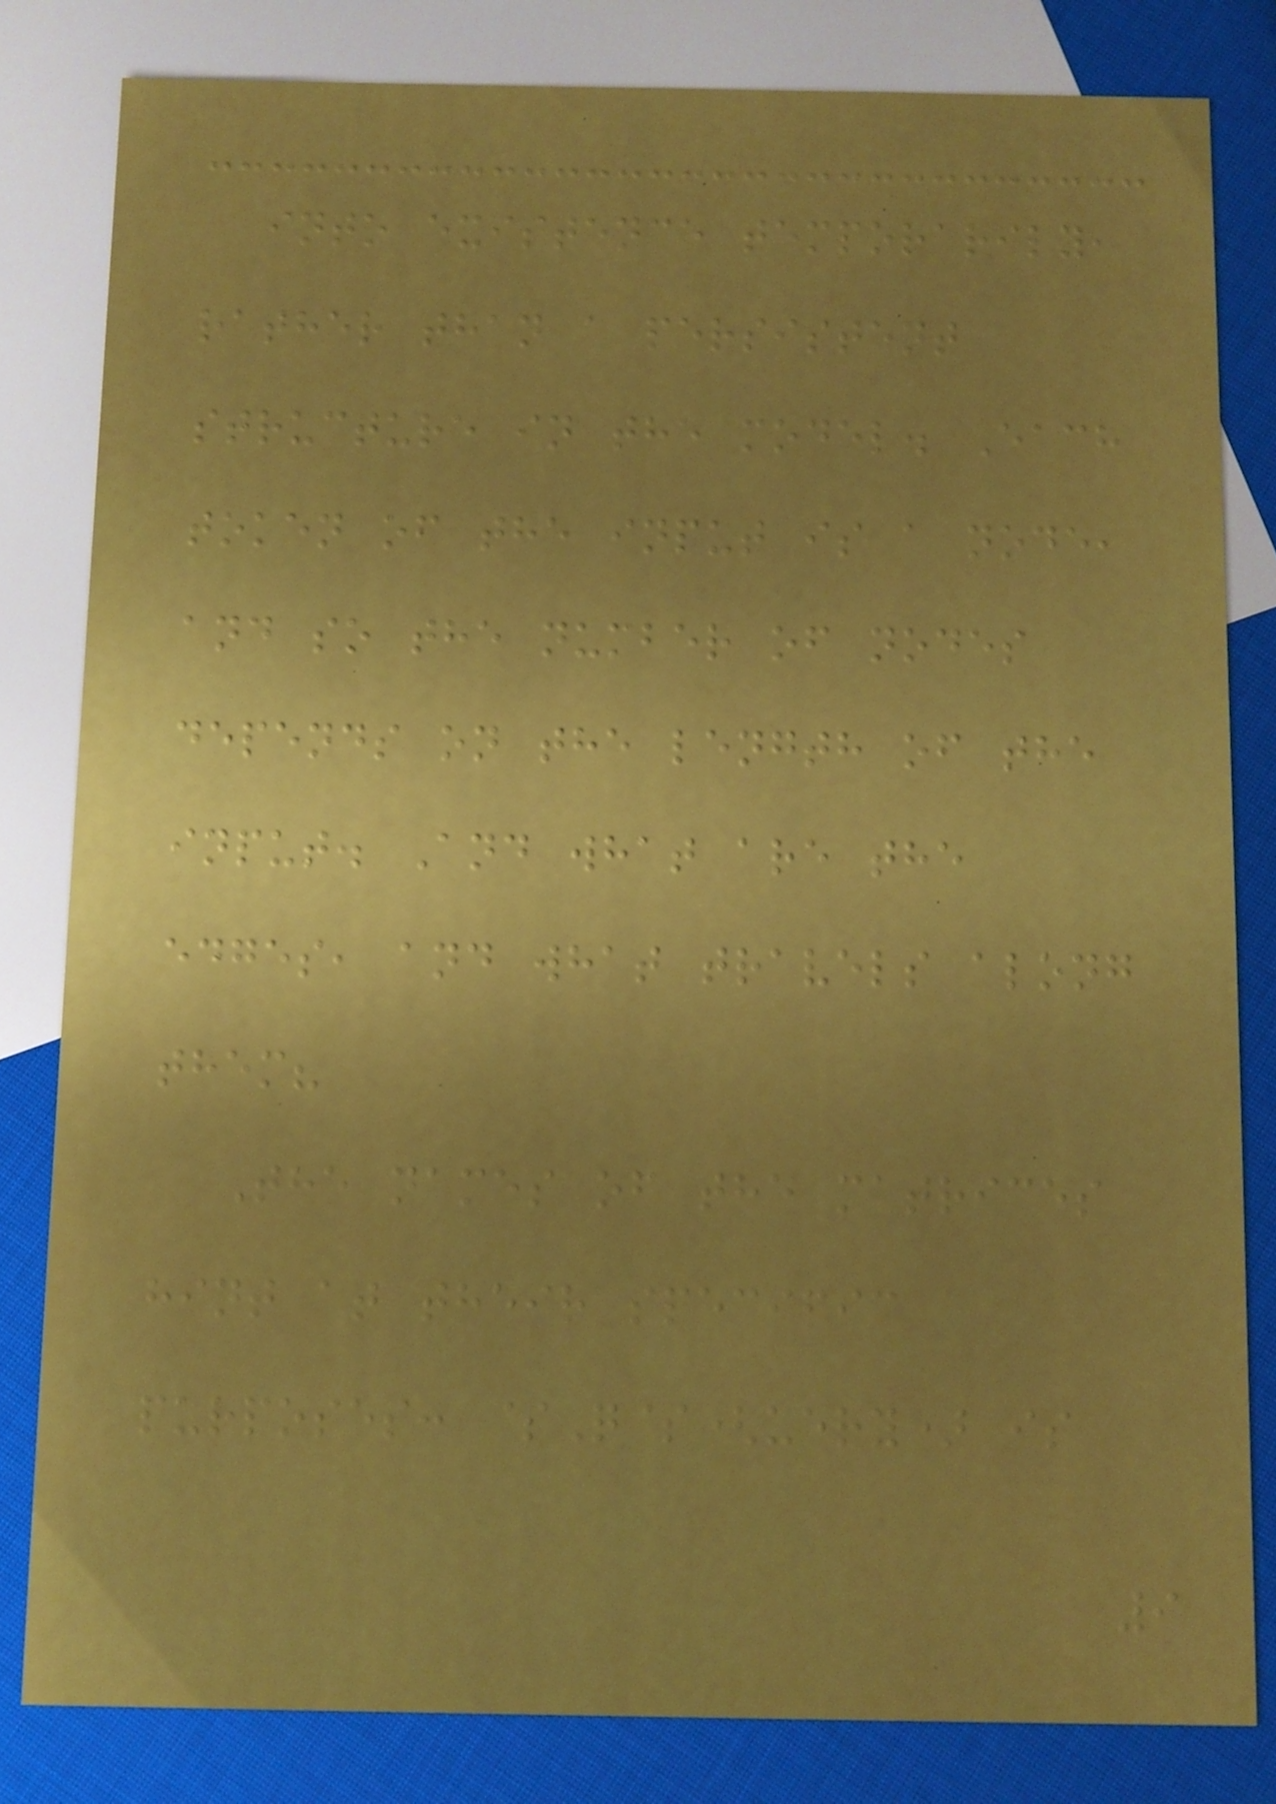into existence temporarily,
rather than a persistent
structure in the model. Each
token of the input is a node,
and so the number of nodes
depends on the length of the
input. And what are the
edges, and what travels along
them?
The names of the matrices
hint at their specific
purposes: $Q$(uery) is
9
